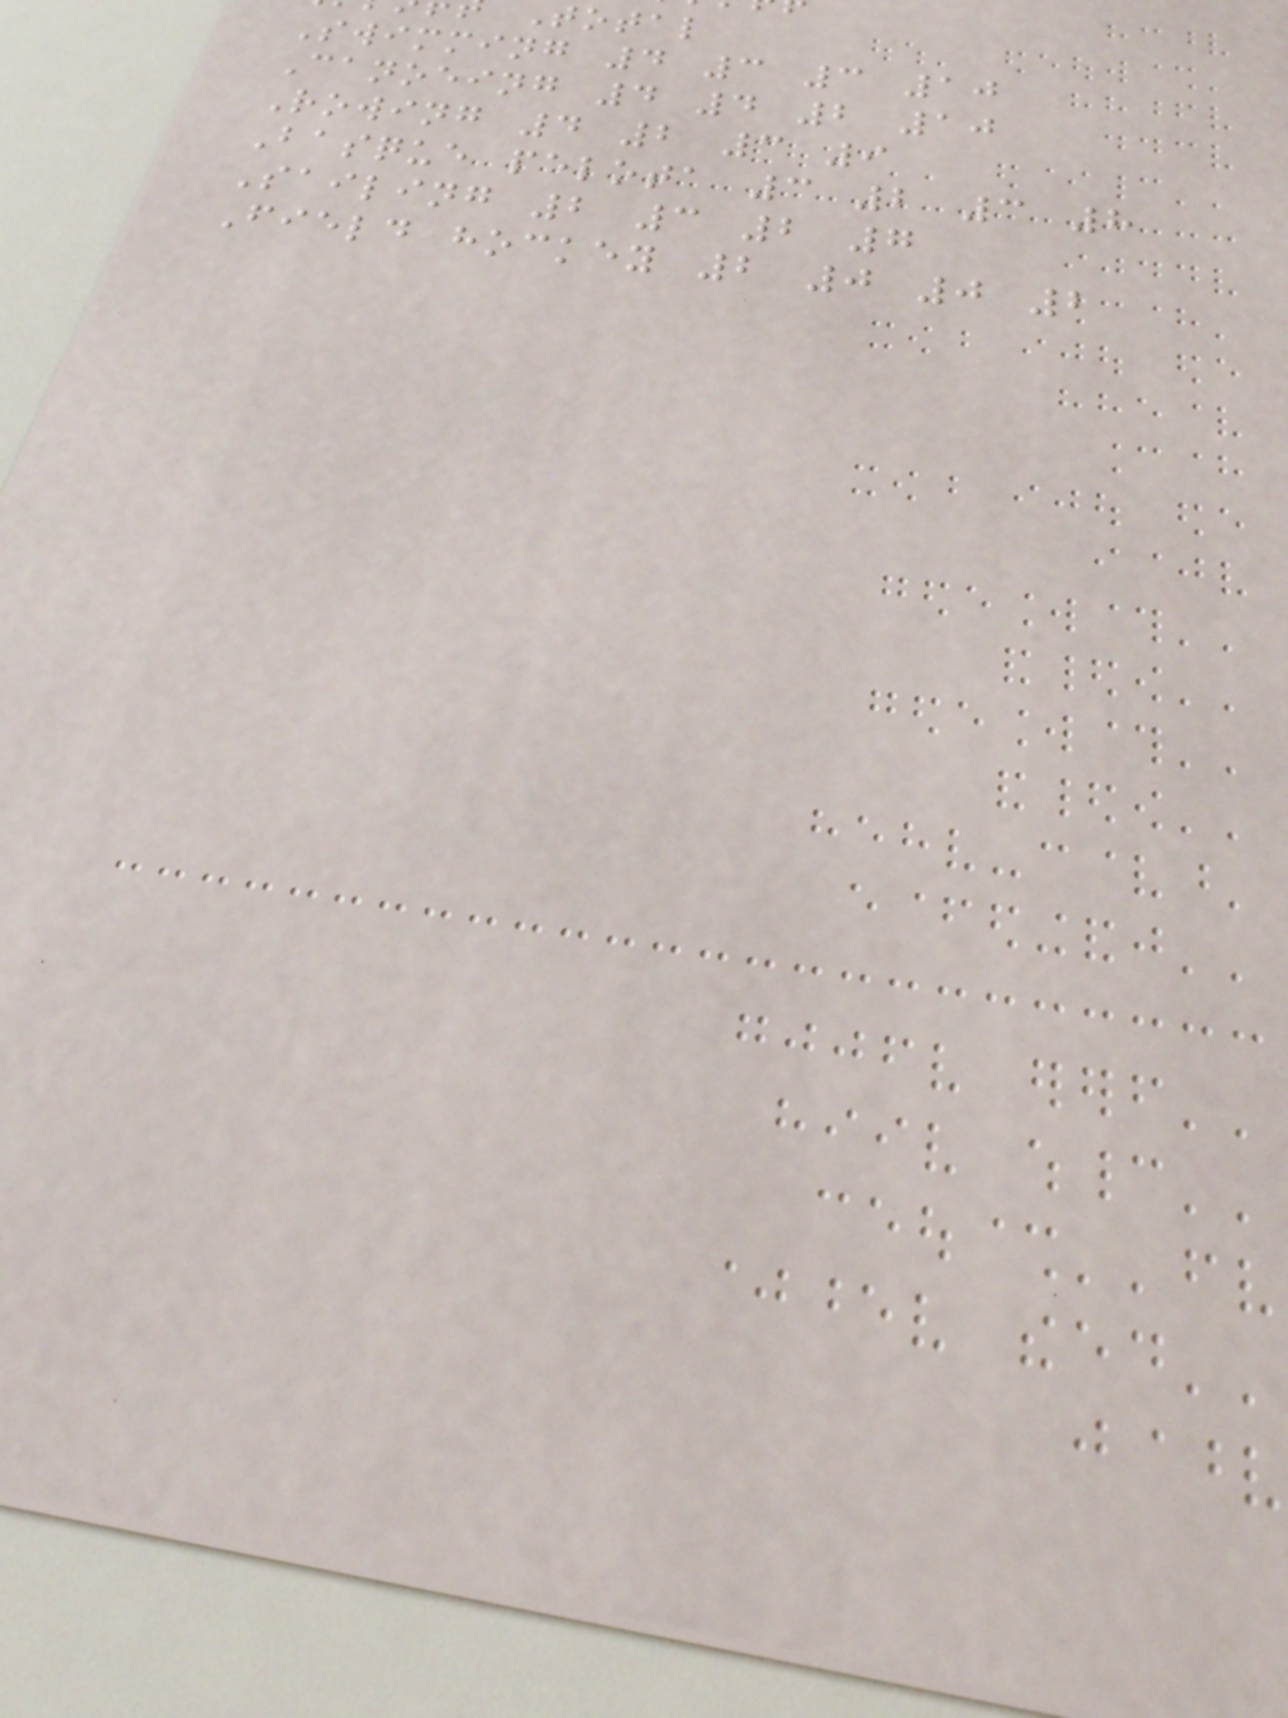total
Swimming 4 3 3 10
Canoeing 4 4 2 10
Rowing 4 2 3 9
Basque pelota 3 2 3 8
Sailing 2 3 2 7
Field hockey 2 0 0 2
